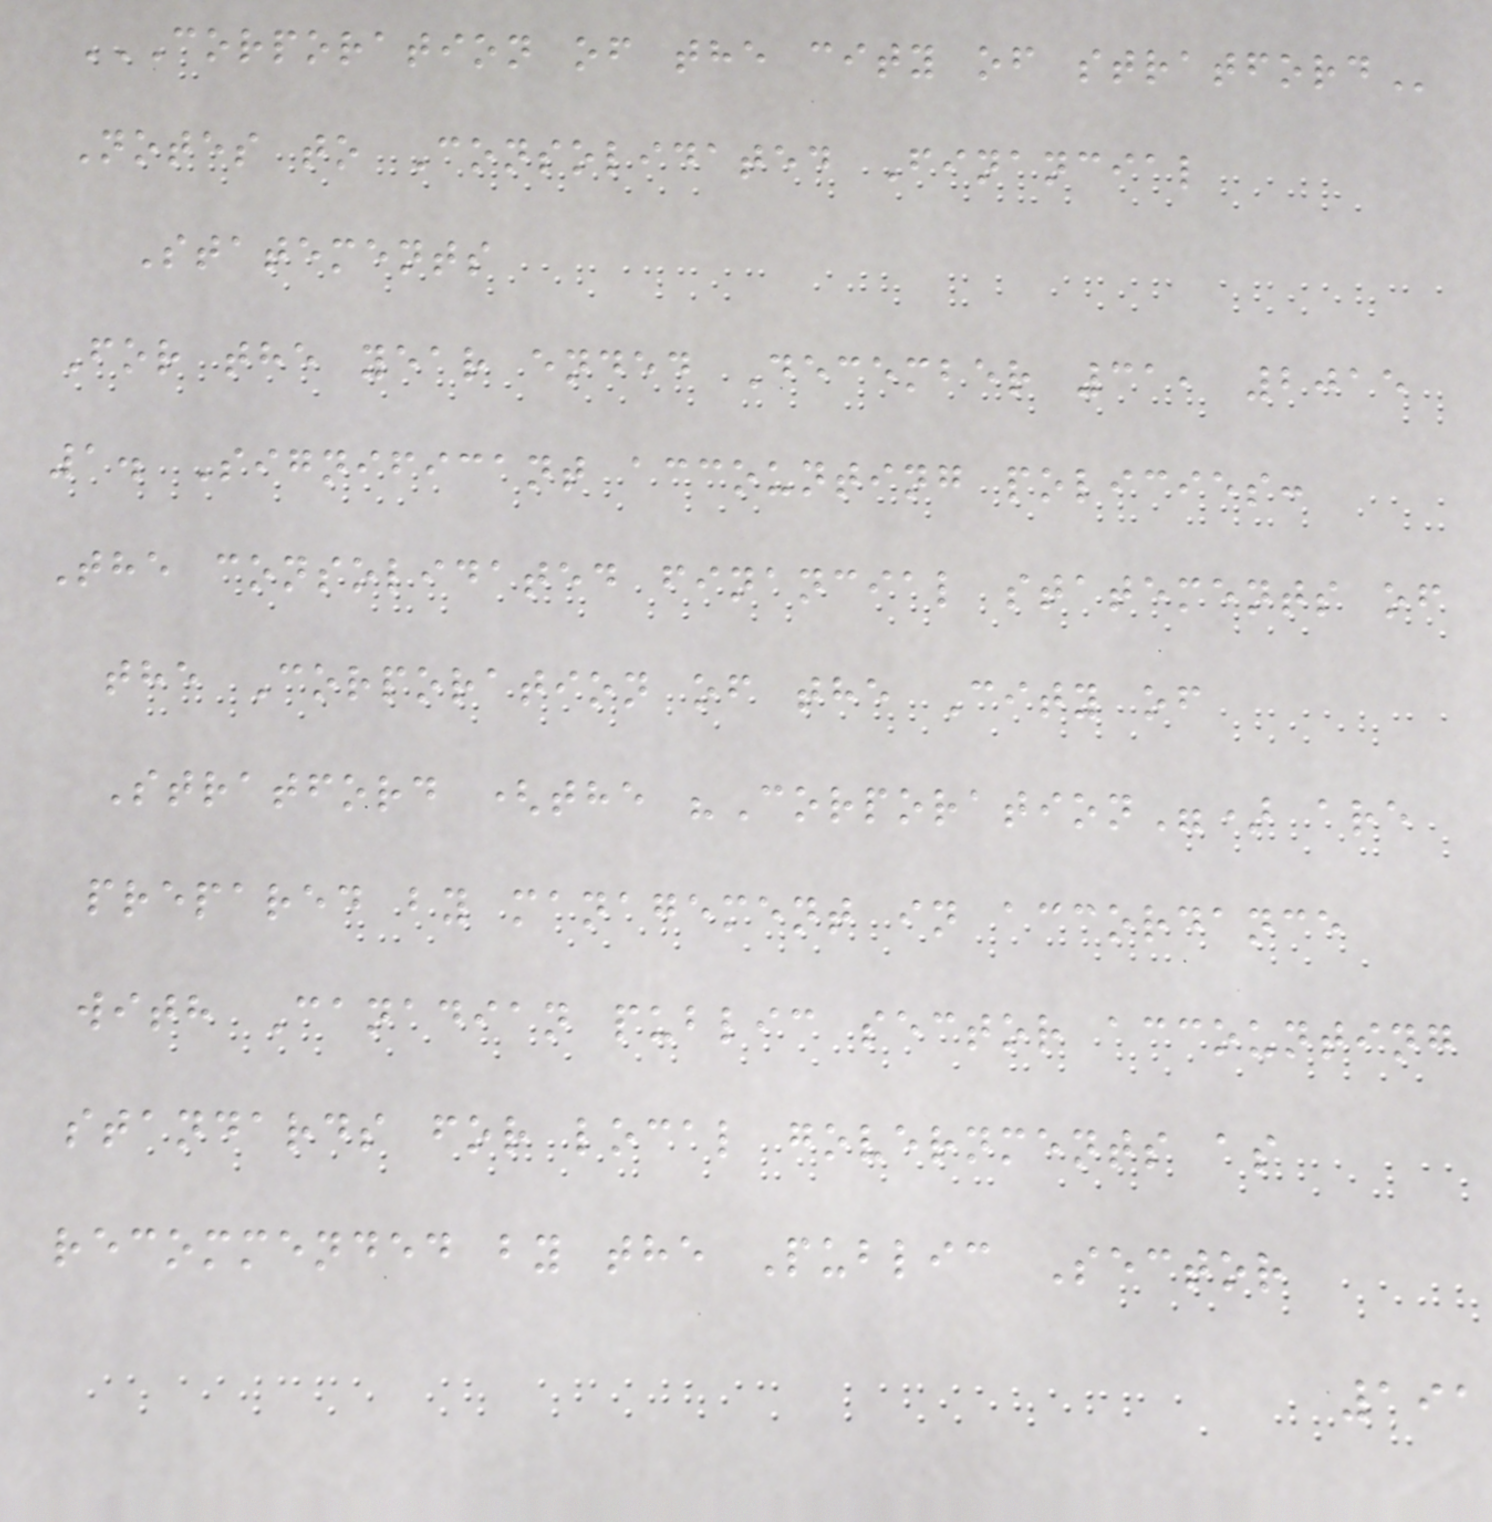CORPORATION OF THE CITY OF STRATFORD
Notes to Consolidated Financial
Statements
For the year ended December 31, 2015
1. Significant accounting policies:
The consolidated financial statements of
the Corporation of the City of
Stratford (the "Corporation") are
prepared by management in accordance
with Canadian public sector accounting
standards for local governments as
recommended by the Public Sector
191
